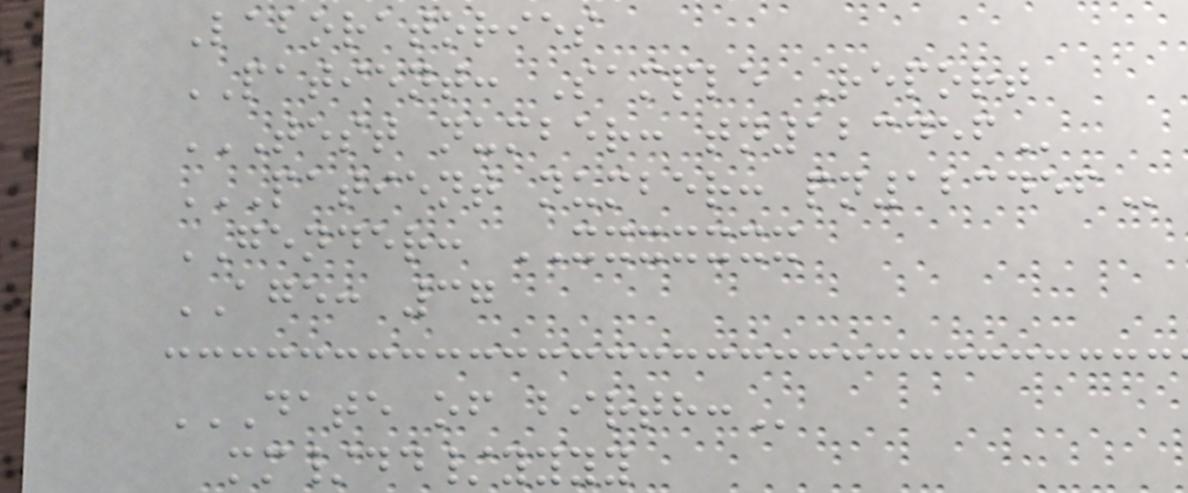Laboratories
PATIENT: Sample Report
TEST NUMBER: TN123456
PATIENT NUMBER: PN123456
GENDER: XXXXXXX
AGE: 37
DATE OF BIRTH:
mm/dd/yyyy
